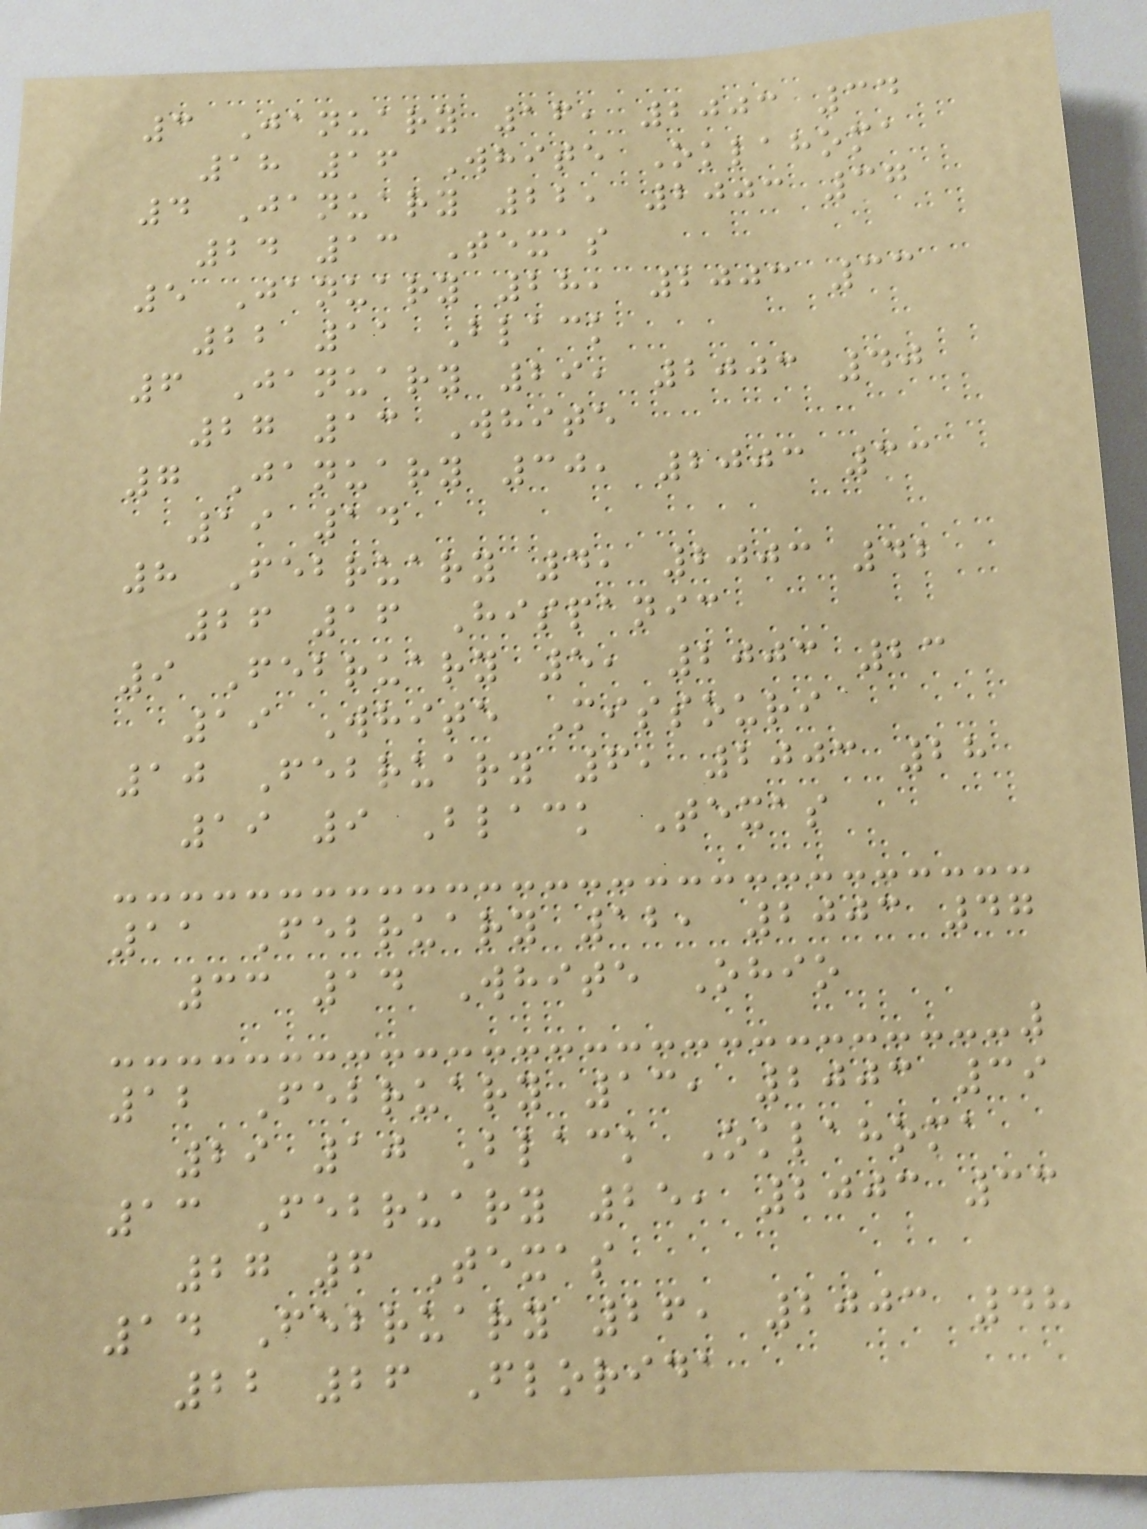3 January 16, 2003 34
18 16 White Oklahoma
4 January 22, 2003 37
24 13 Texas
5 January 28, 2003 33
22 11 Black
6 January 29, 2003 40
27 13 White
7 January 30, 2003 33
19 14
8 February 4, 2003 42
26 16 Hispanic
9 February 5, 2003 23
19 White Missouri
10 February 6, 2003 28
19 9 Black Texas
11 February 12, 2003 47
33 14 White Ohio
12 February 13, 2003 39
29 10 Black Oklahoma
13 February 25, 2003 33
27 6 Texas
14 February 26, 2003 48
22 26 Florida
